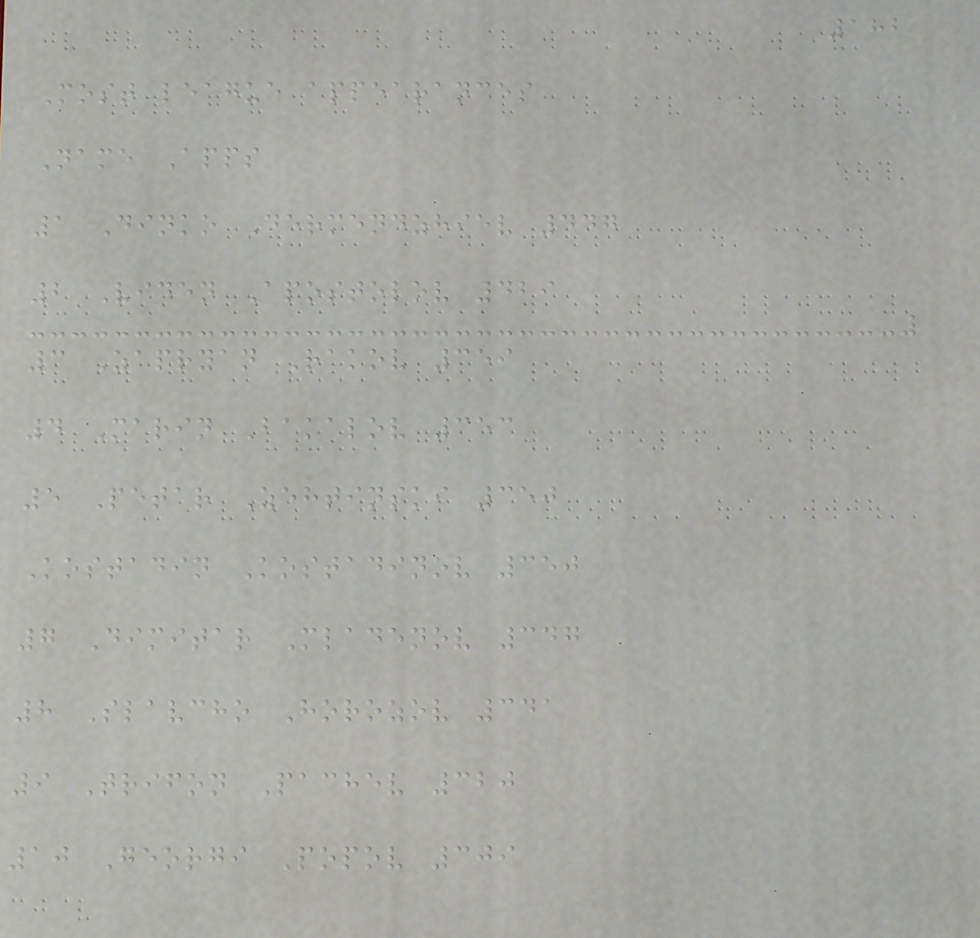182
Most league appearances
Name Apps
1 Dinko Dermendzhiev 447
2 Viden Apostolov 429
3 Zapryan Rakov 359
4 Marin Bakalov 353
5 Petar Zehtinski 350
Kostadin Kostadinov 350
7 Dimitar Mladenov 347
8 Slavcho Horozov 341
9 Trifon Pachev 320
10 Georgi Popov 309
